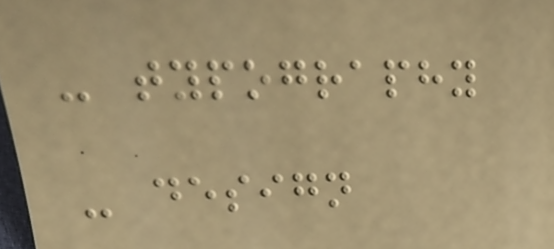- typography
- design
